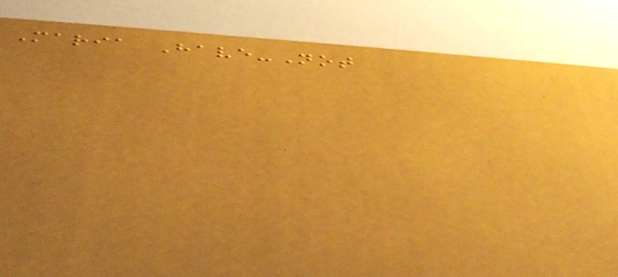Maria Have-Not
